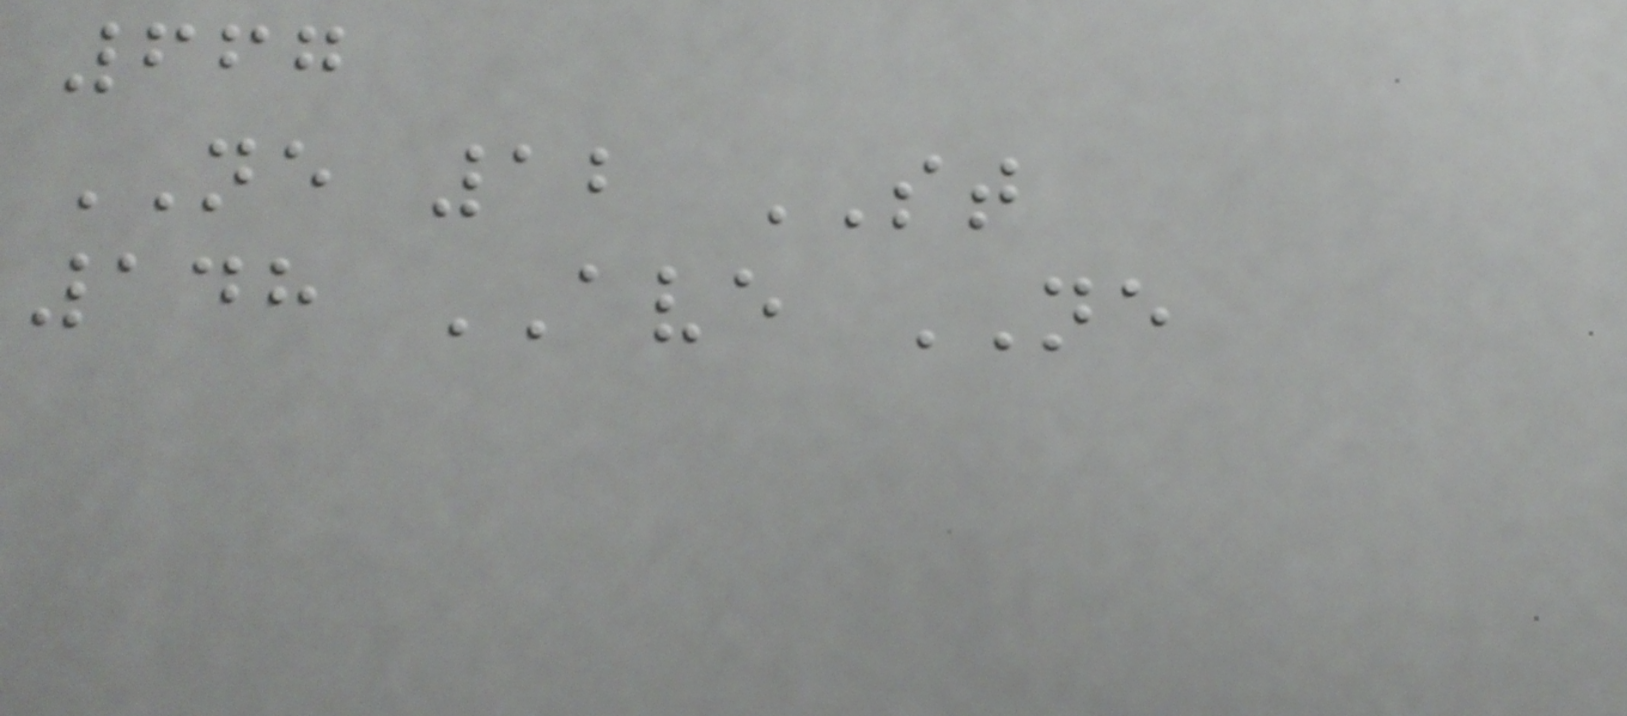667
NE 12 ST
148 AVE NE
